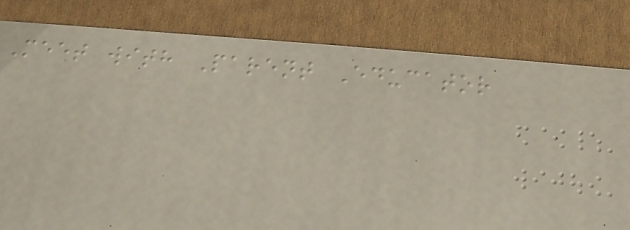Meet with Parent Educator
